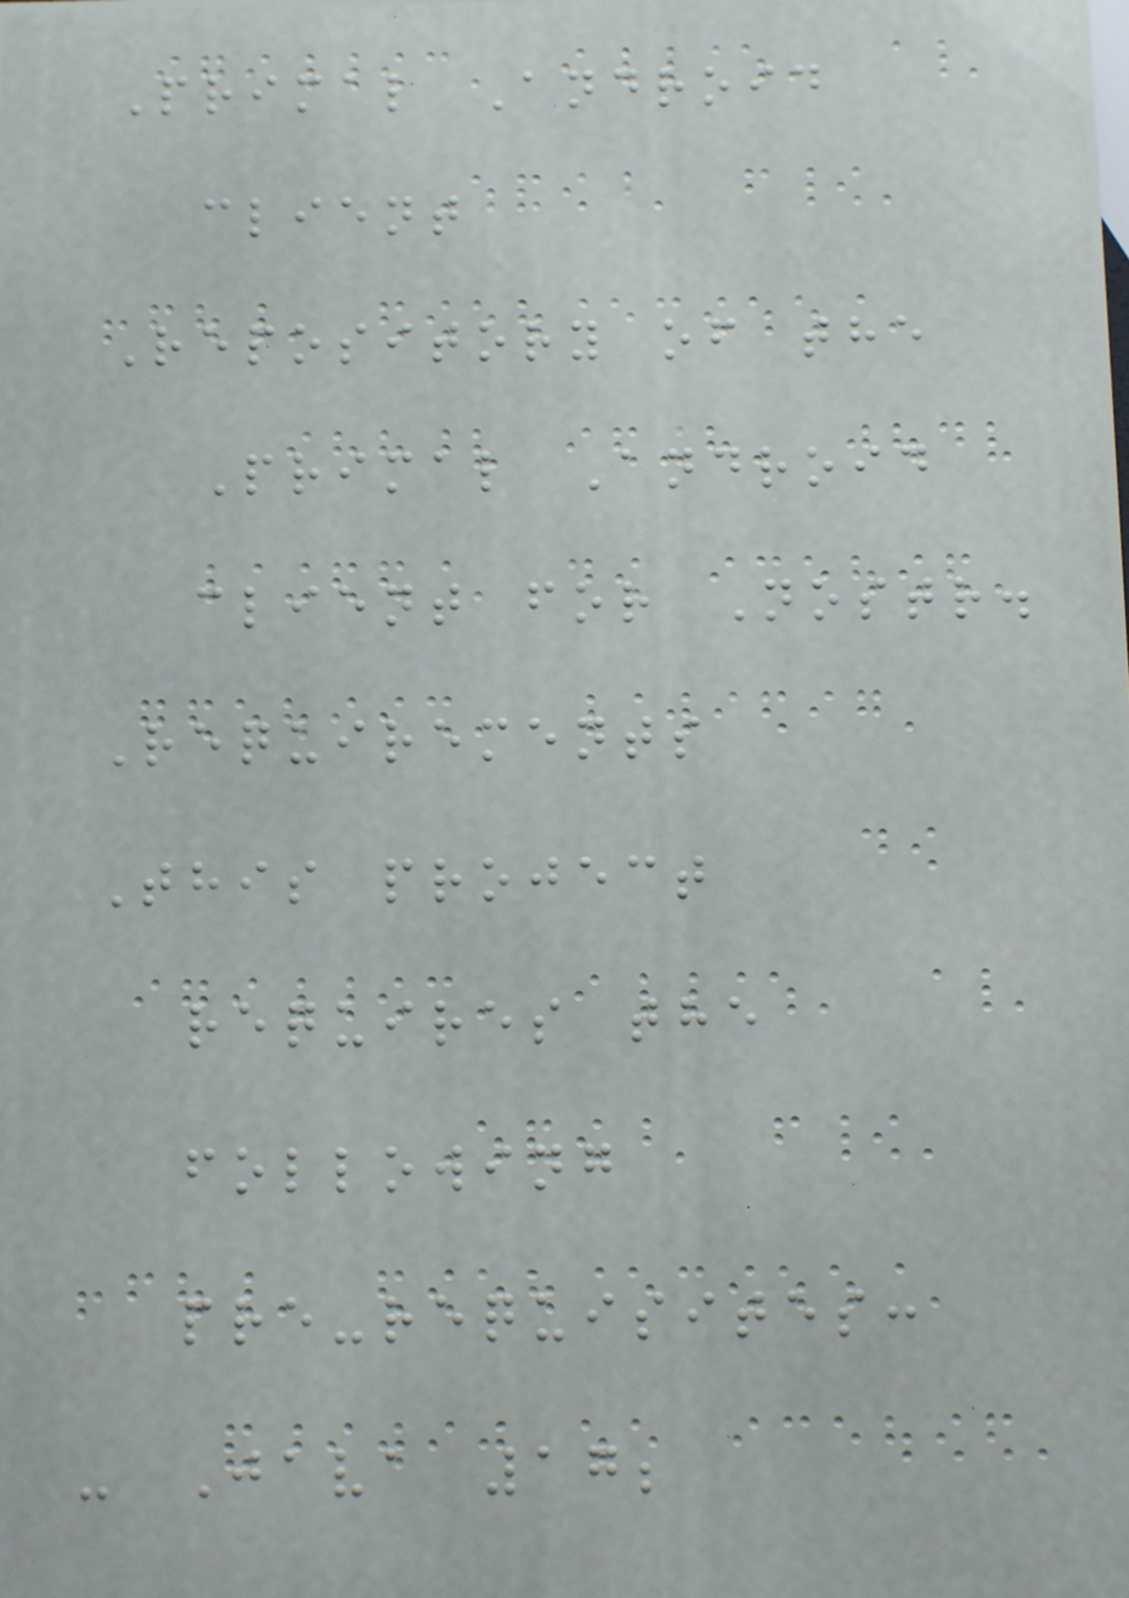Primal Android
client
Repository of the
Primal Android
client for Nostr.
Requirements
This project
requires the
following
pre-requisites:
- Java 17;
